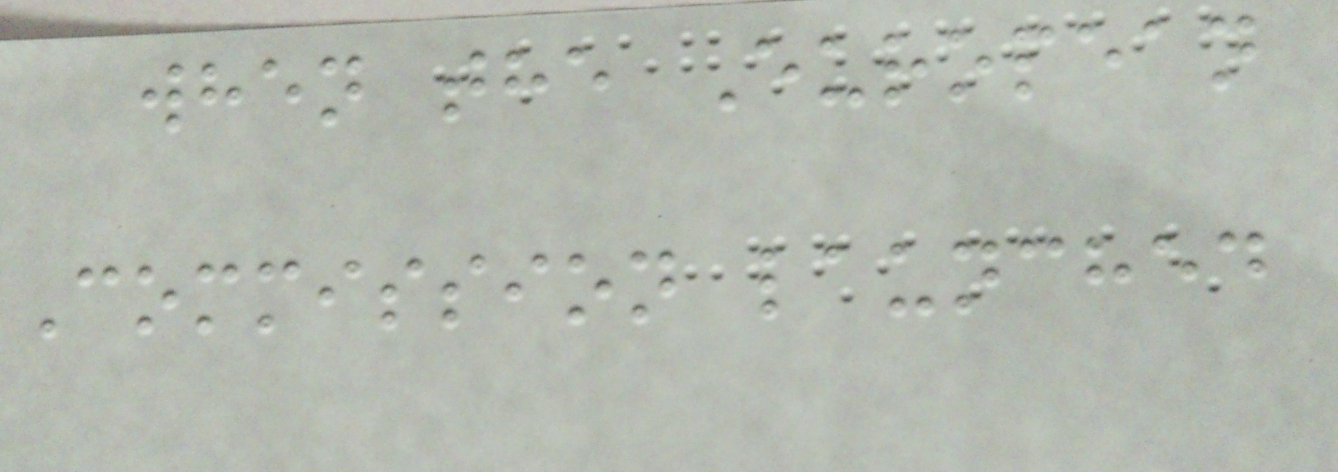when the European
Commission launched
